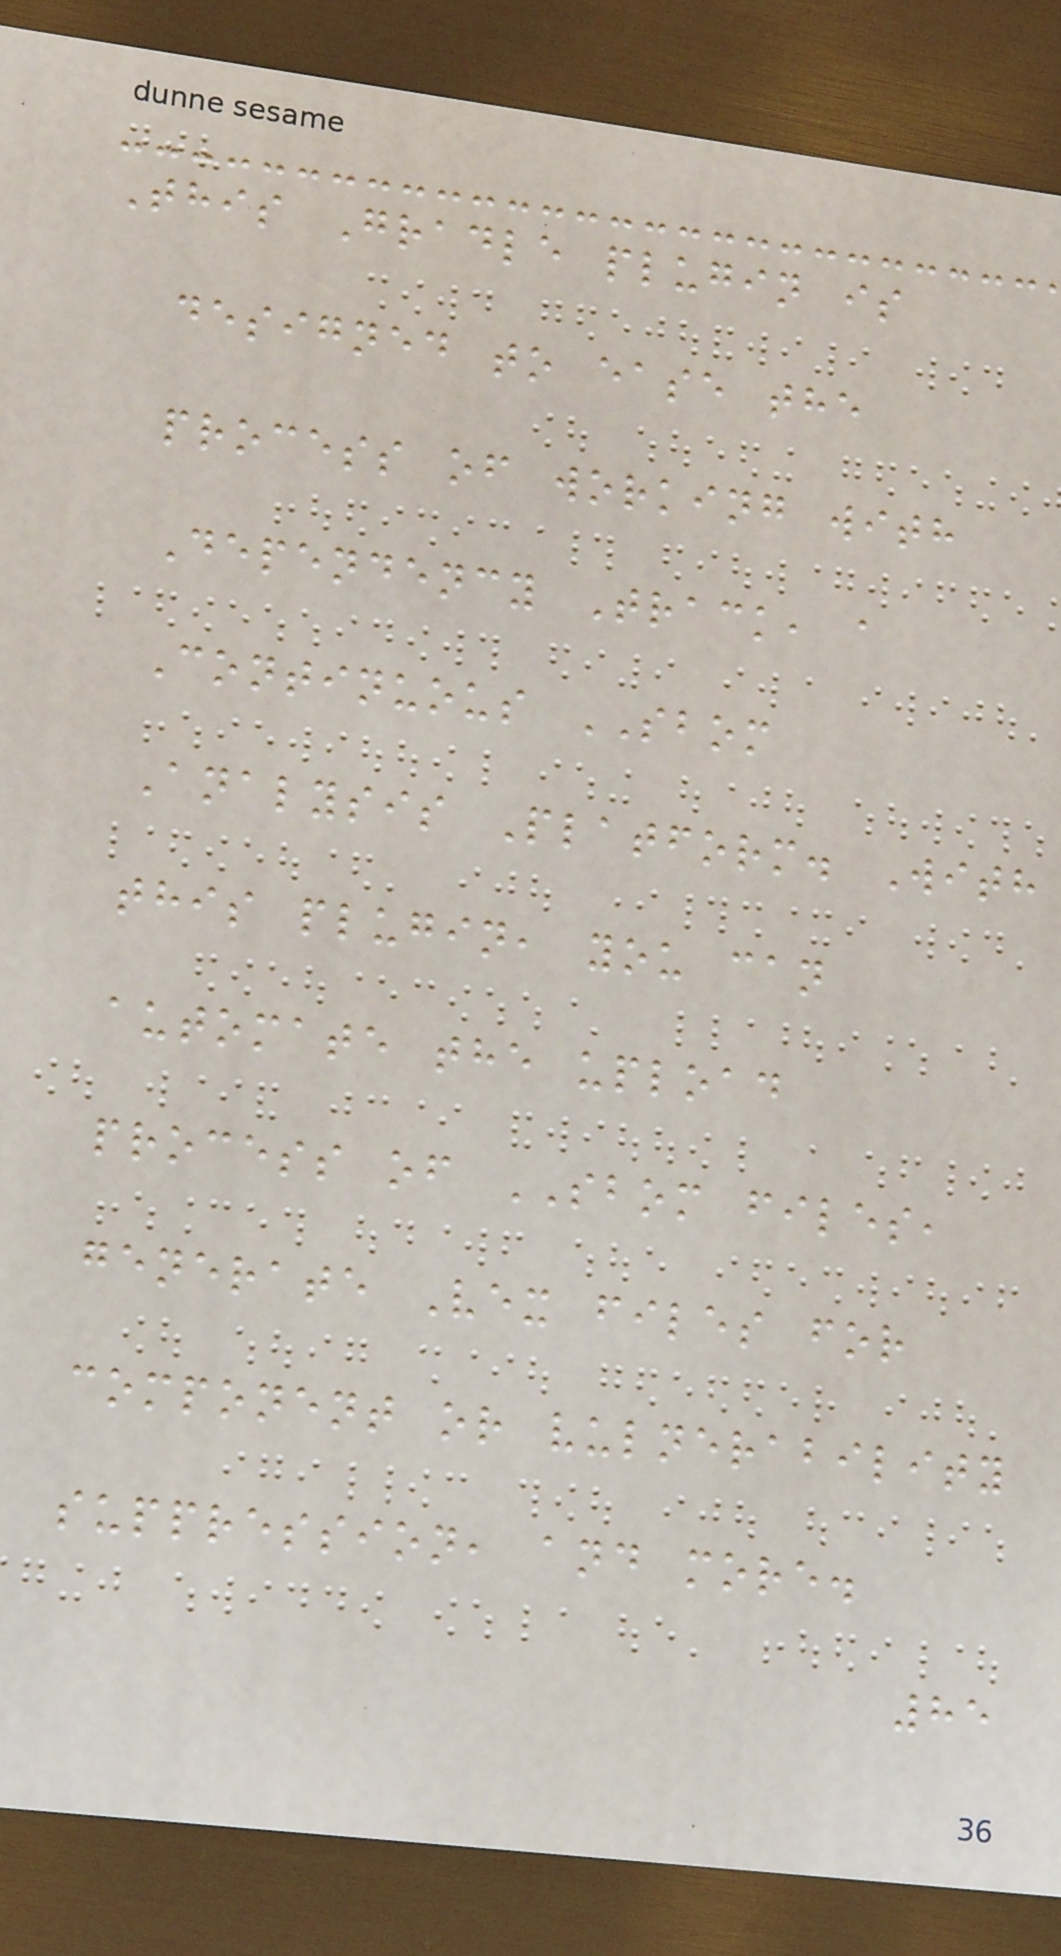This Gradle plugin is
designed to ease the
process of working with
Dependency Track, a
Continuous SBOM
Analysis Platform. With
this plugin, you can
automate the upload
process of SBOM files,
generate Vex files for
component or vulnerability
suppression, and more.
85
